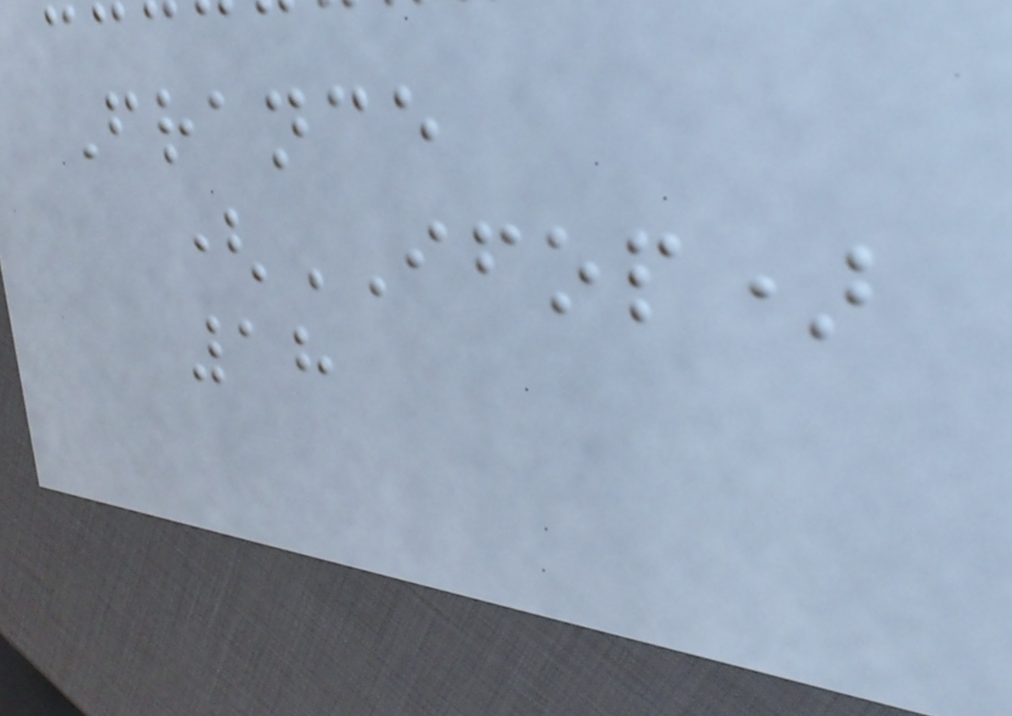France
(IFOP)
18
